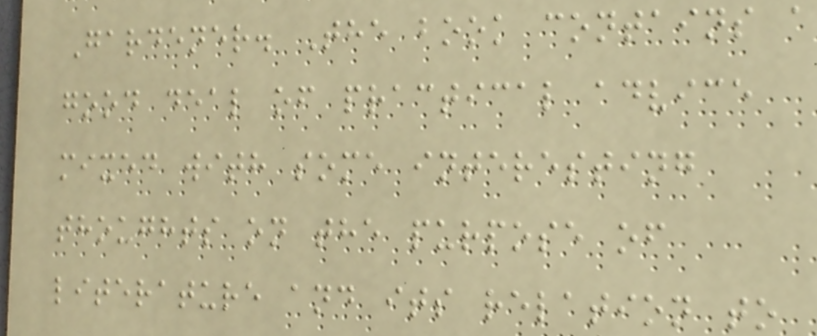Gardener. The book contains a
good deal of practical advice
mixed with some interesting
thoughts on the purpose of
literature and its relation to
